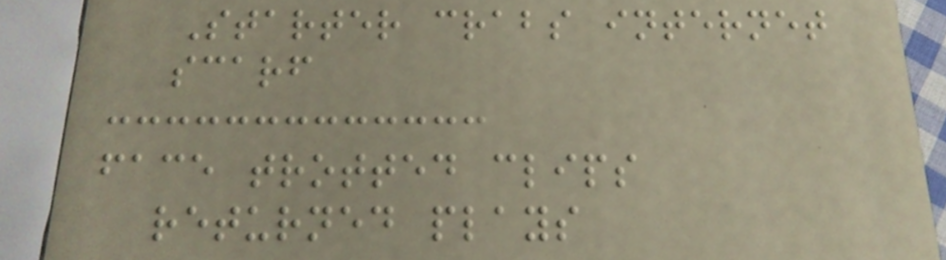Starter crabs internet
scarf
face trotted clips
returned plays
